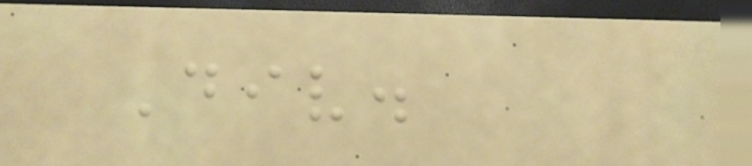Div.
